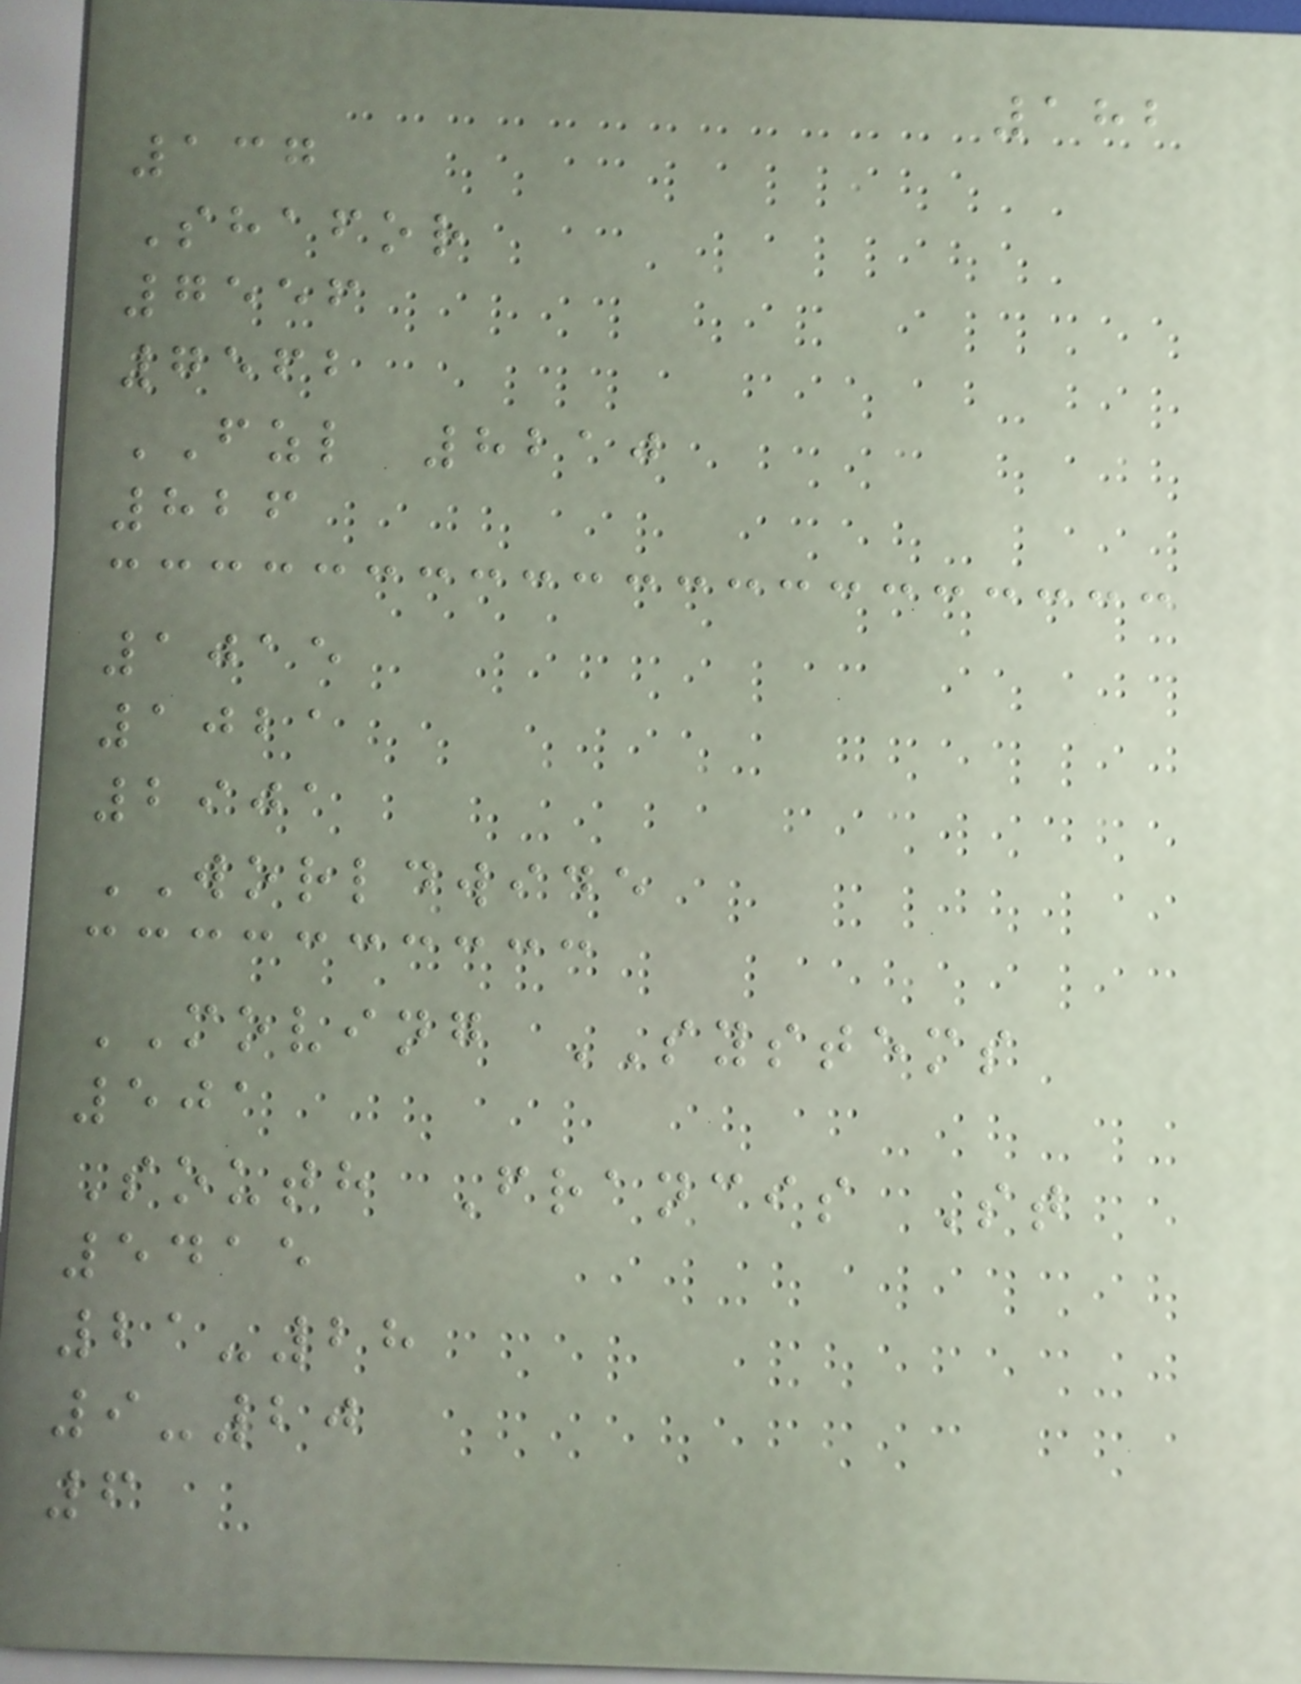182
137
Shafor
7556
7562
FZL 8210
826
1015
1021
2901
WORLDWIDE
MOVING SYSTEMS
501
South Francis St
5415
21-28
9-20
6
